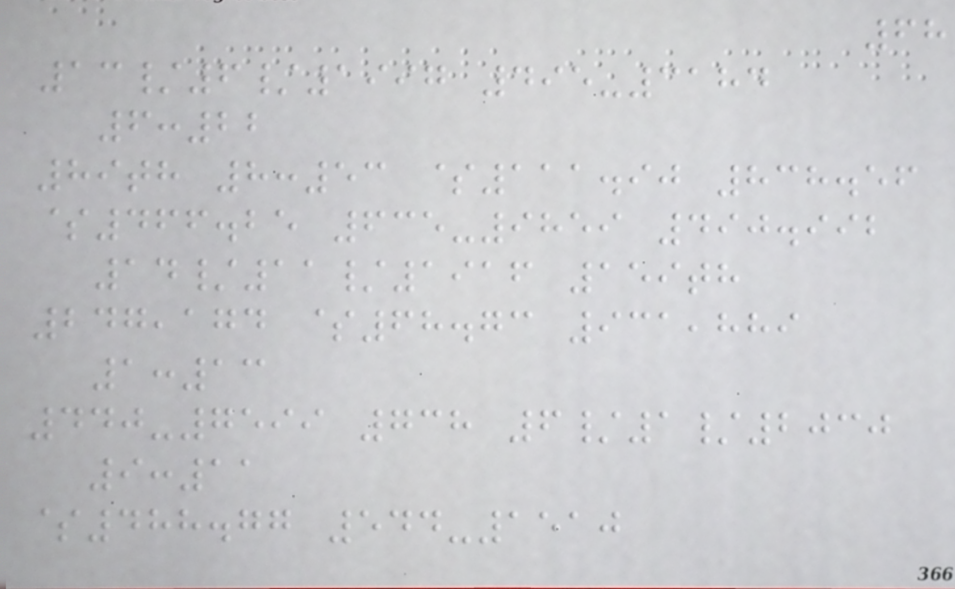68
13/6/1997 495-3184
6:22
89th 8:53 $111.90 838.56
$466.25 635-9859 490.992
14/11/1916 159th
247,174 $68.73 931,889
1:13
440-7599 738 6/1/2030
9:11
$488.77 544-1510
